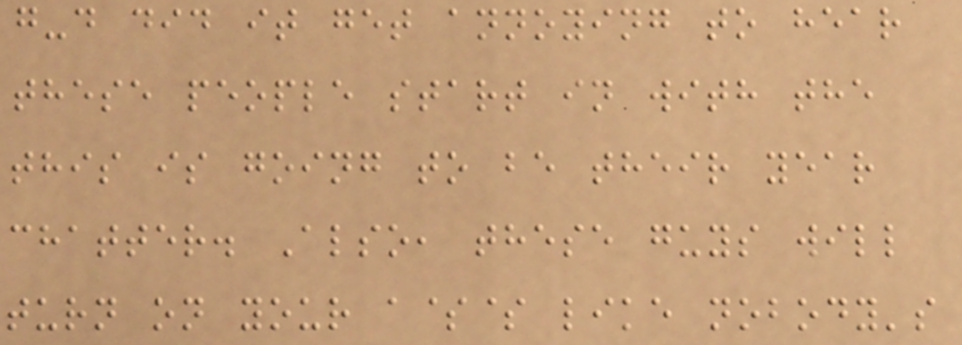g-d did it get annoying to hear
these people start in with the
this is going to be their year
chatter. Also, these guys will
turn on your a$$ like nobody's
